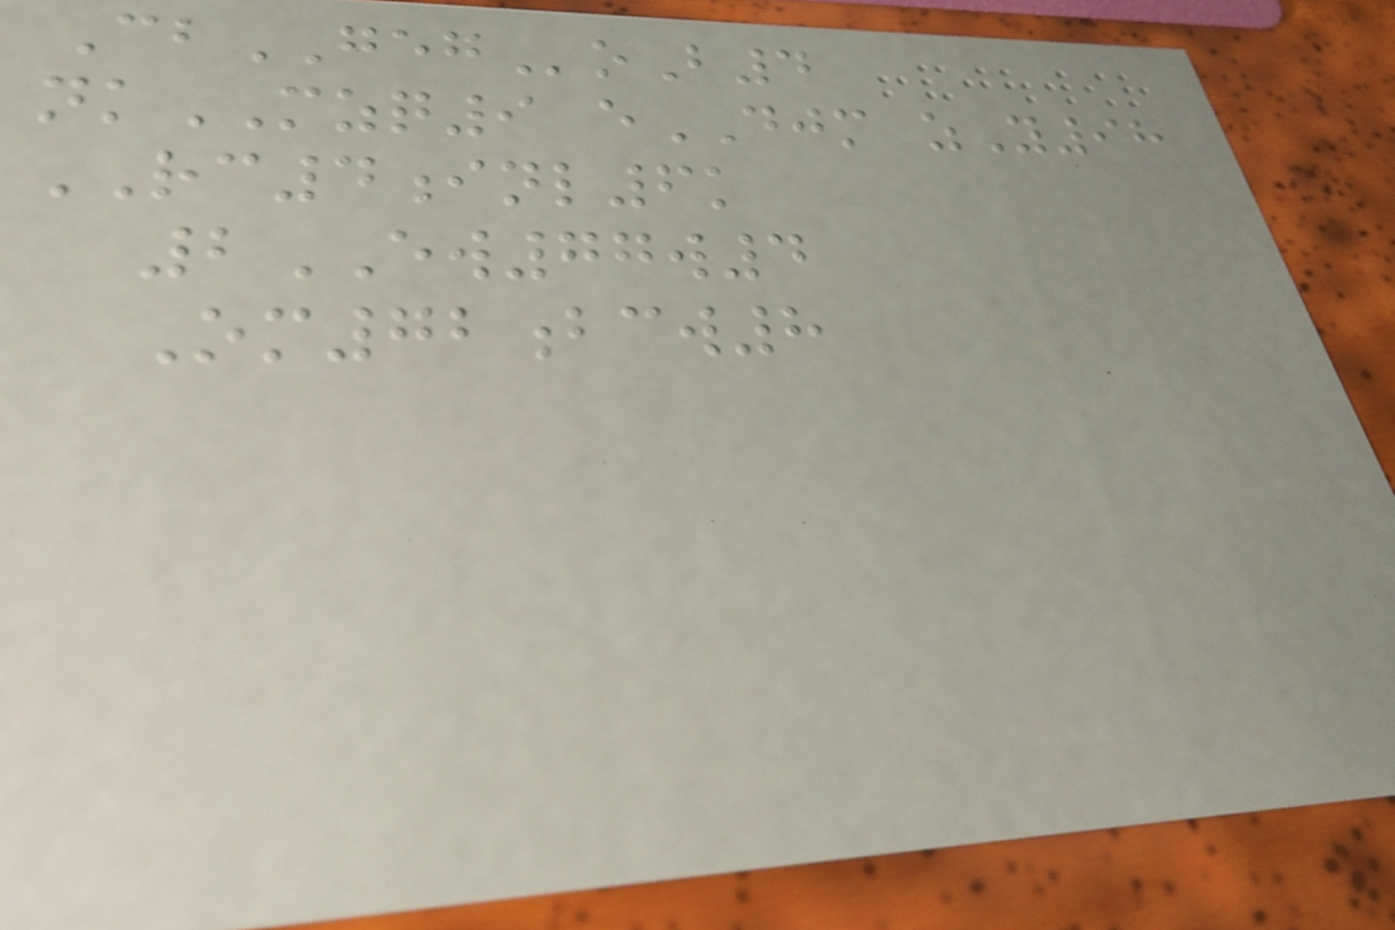CbGEGoB4
nkMZQ9 eDJM zY98
RC4inl6k
2EW77w4
Om72bcw8
